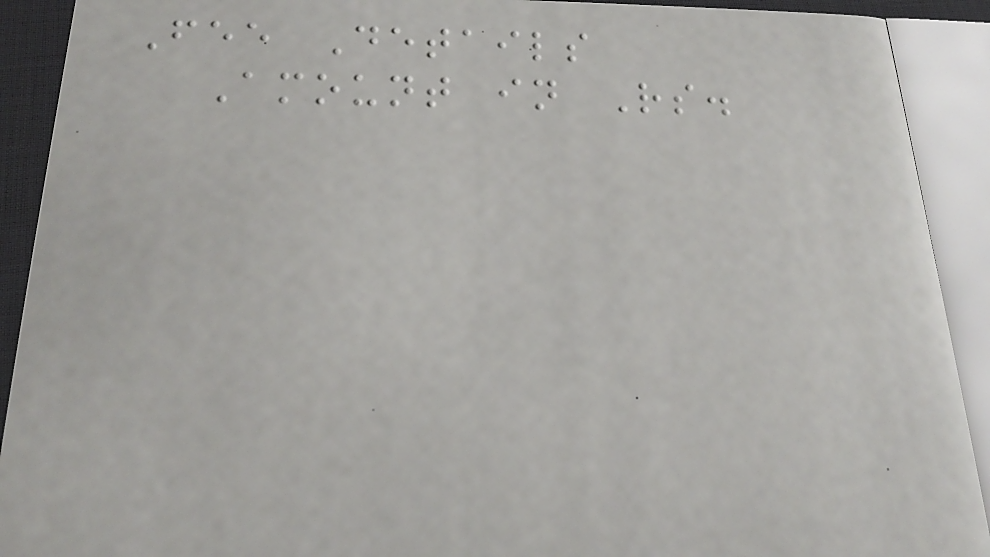Fee Details
Amount in Rs.
